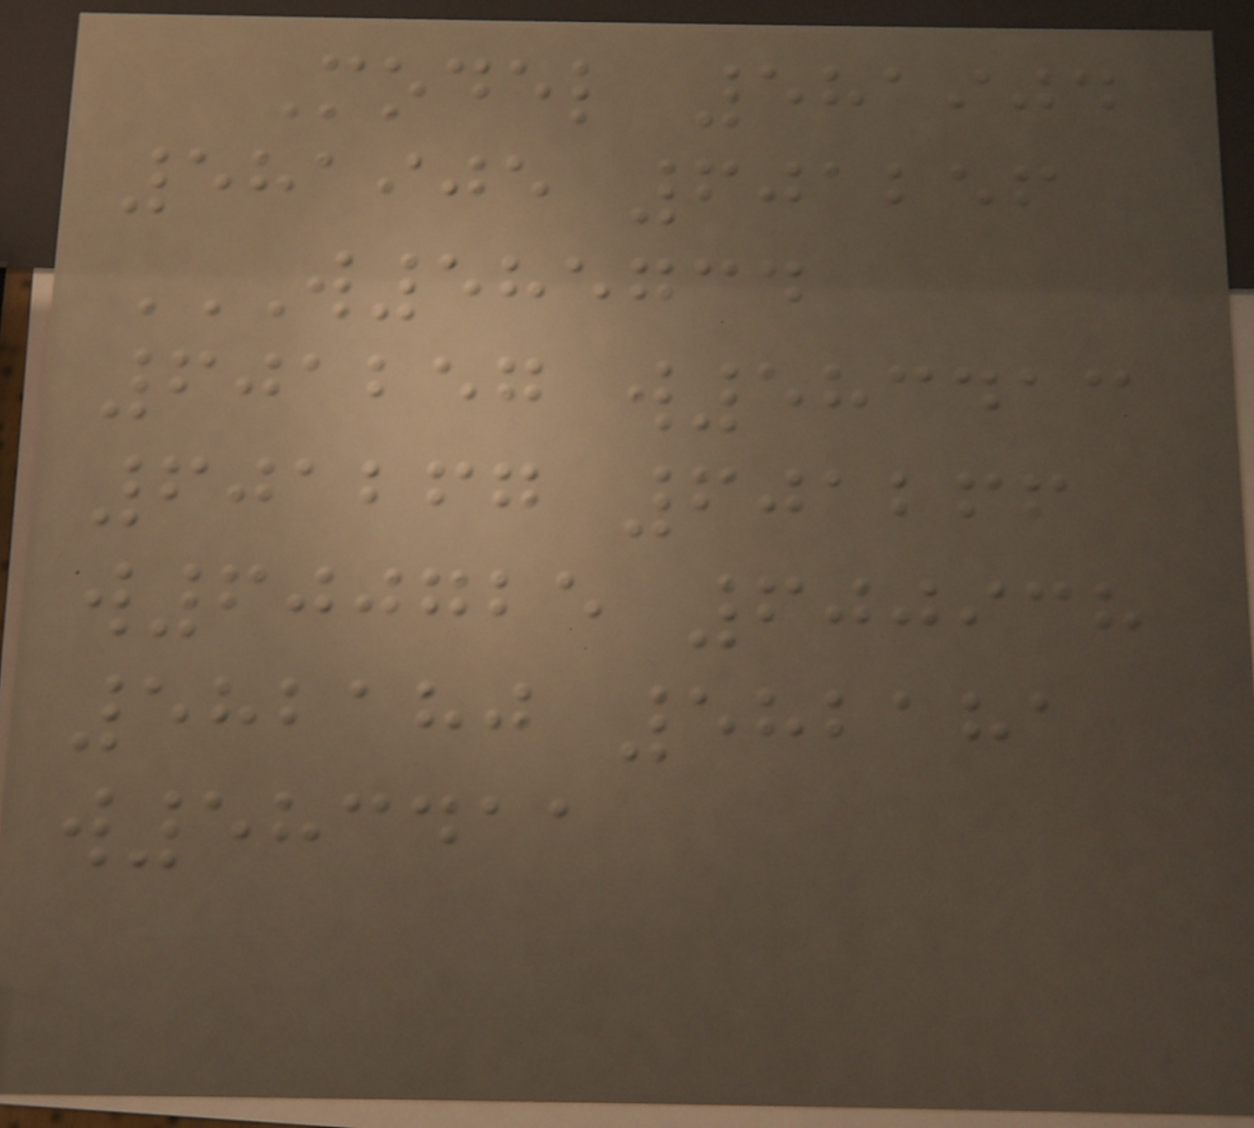Model 581904
581905 601256
W585734
601257 W583413
601267 601266
W600725 600938
582180 582181
W583411
